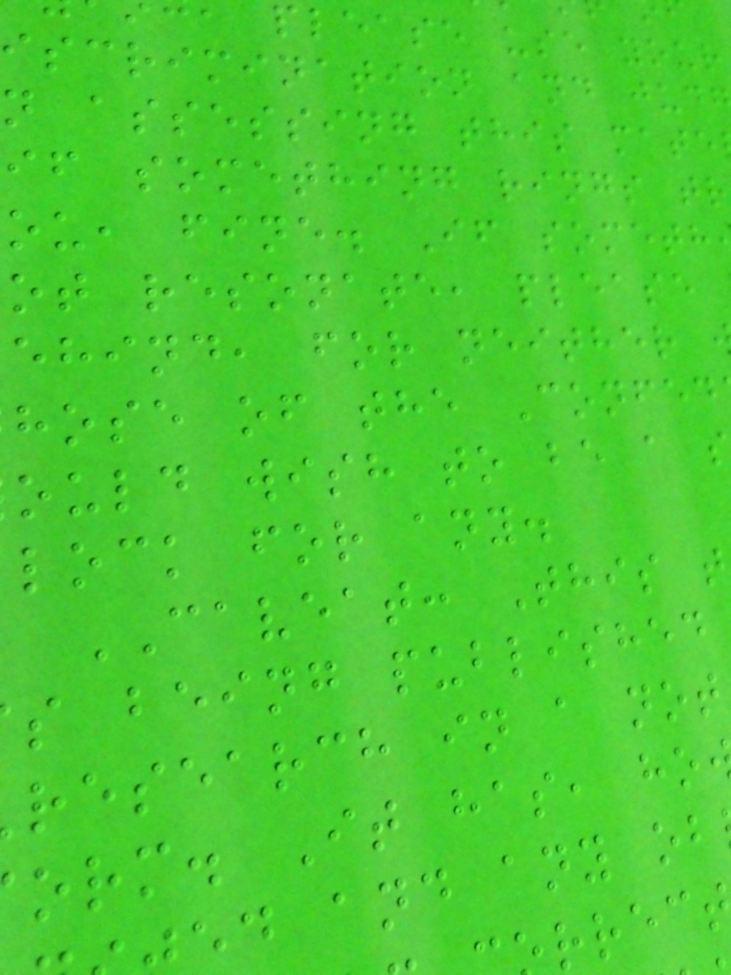please use your
iscrimination and jud
n assessing this mate
if something rings tr
ou, fine. If someth
ot resonate, please
ehind, for neither
hose of the Confed
ould wish to be a
lock for any.
CAVEAT: This t
s being published
research in a not
orm. It has, ho
d and any ob
